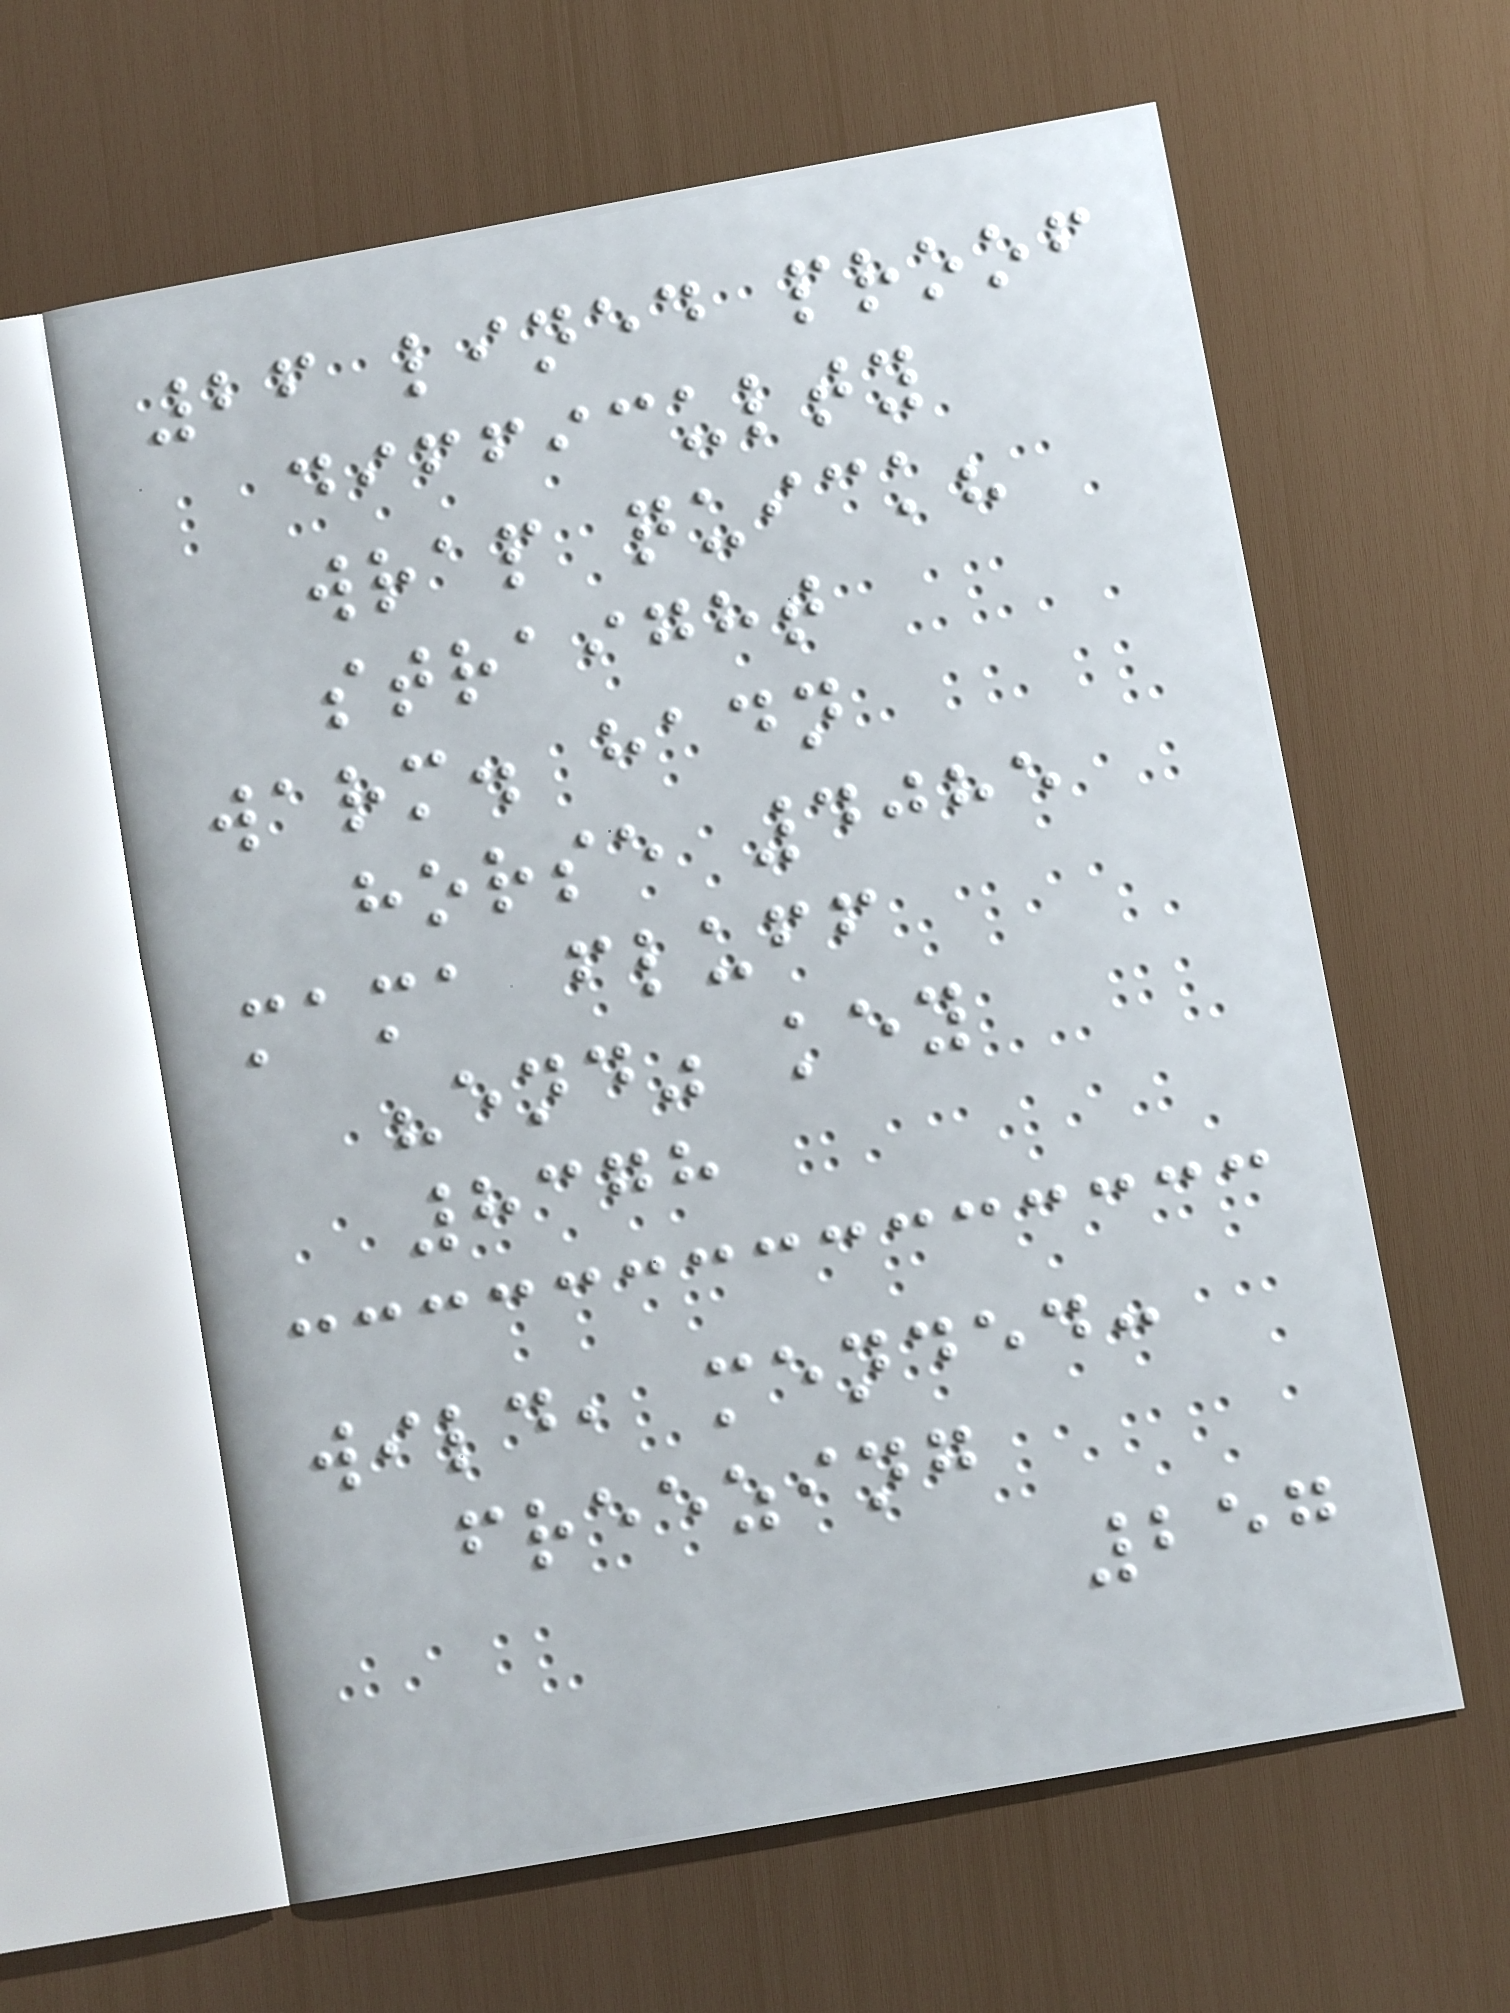26 lined proof
difficulty
wrap quick?
straight
warm. hadn
horse 4085
mama fluff
"end" key
8378
wild, mended:
freezing
257
